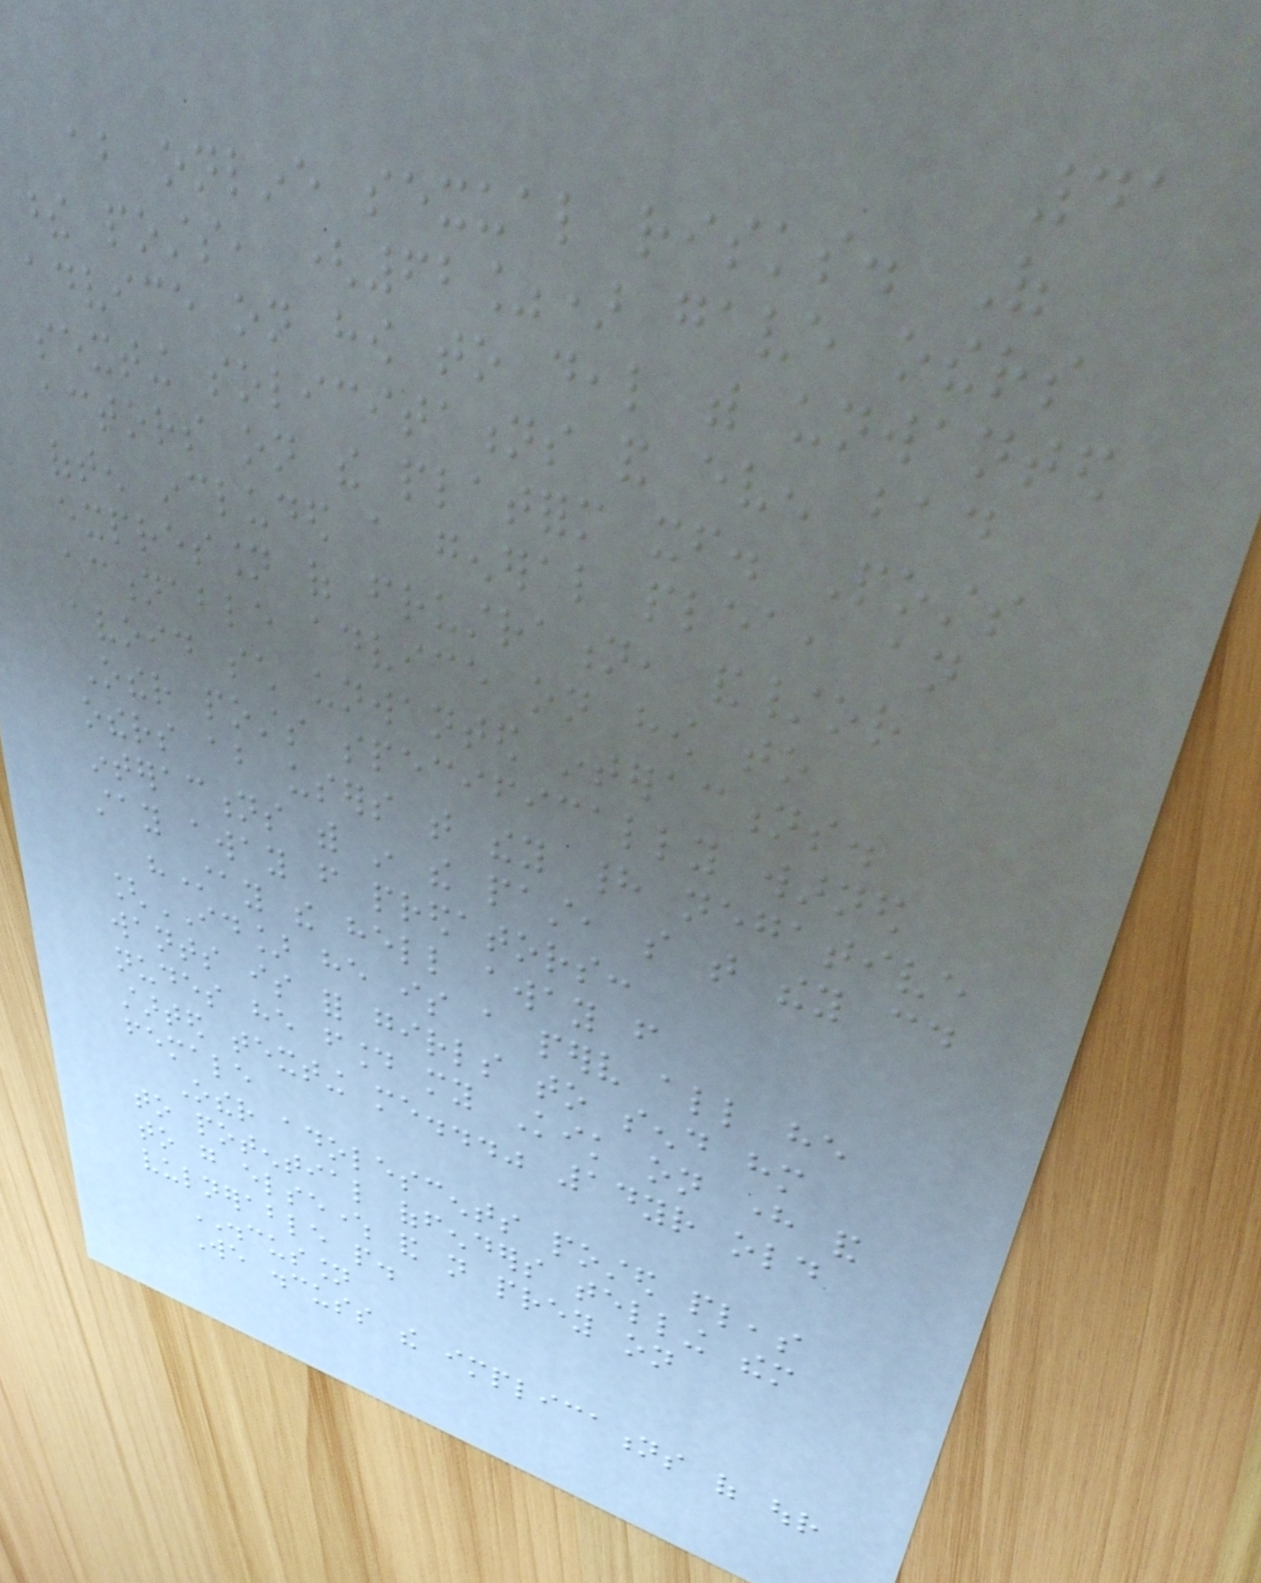41
about online sexual risks. Of
these posts, (62%) gave others
advice on how to deal with unwanted
sexting solicitations and even bad
actors on the platform itself. Posts
often included a general plea, an
expression of frustration, and/or
actionable advice on how to
avoid such unwanted interactions.
Other posts specifically warned
others about users that they had negative
interactions with in the past, so that they could
stay away from predators:
"Stay the hell away from
[ID] he is a perv all he
wants is for girls to send him
nudes he found my Kik on here and
started texting me..." 14yr old
female
Other adolescents posted pleas
to potential offenders telling them
to go elsewhere and not prey on
vulnerable people.
DISCUSSION
We discuss the implications of our
